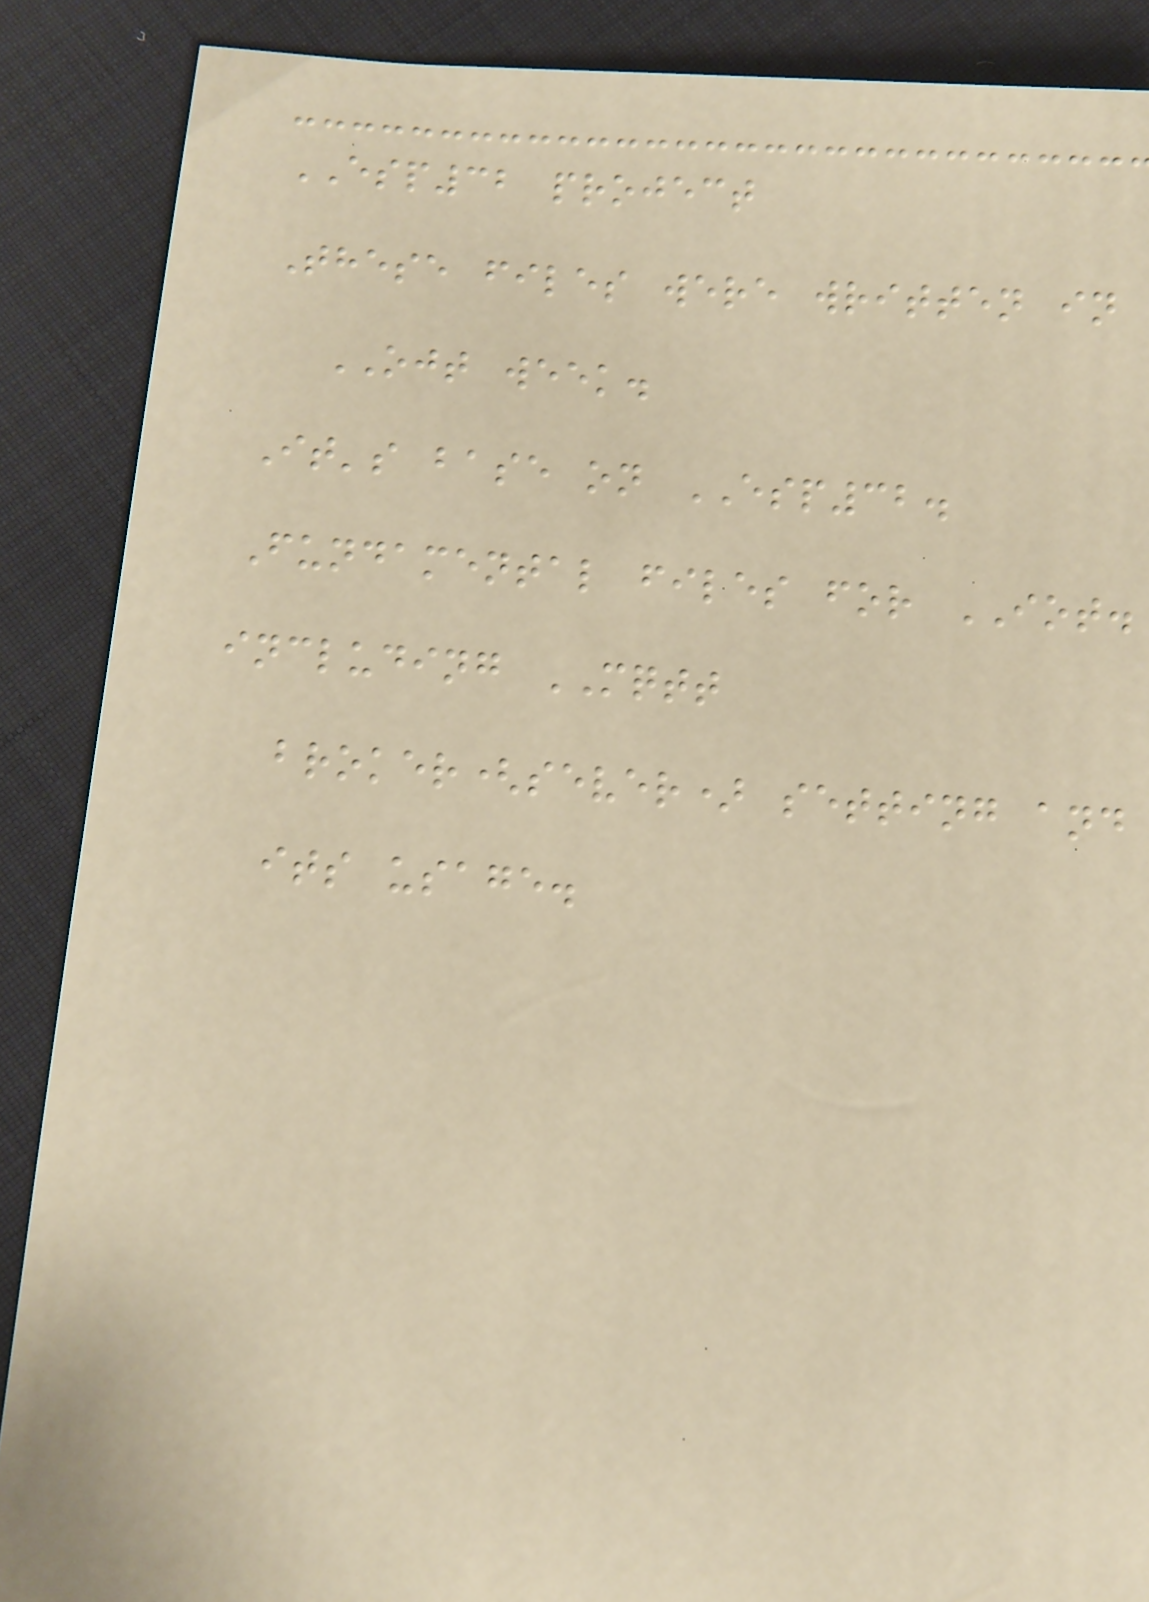ESP32 project
These files were written in
OJT week.
It's base on ESP32.
Fundamental files for IOT.
including MQTT
broker(sever) setting and
its usage.
